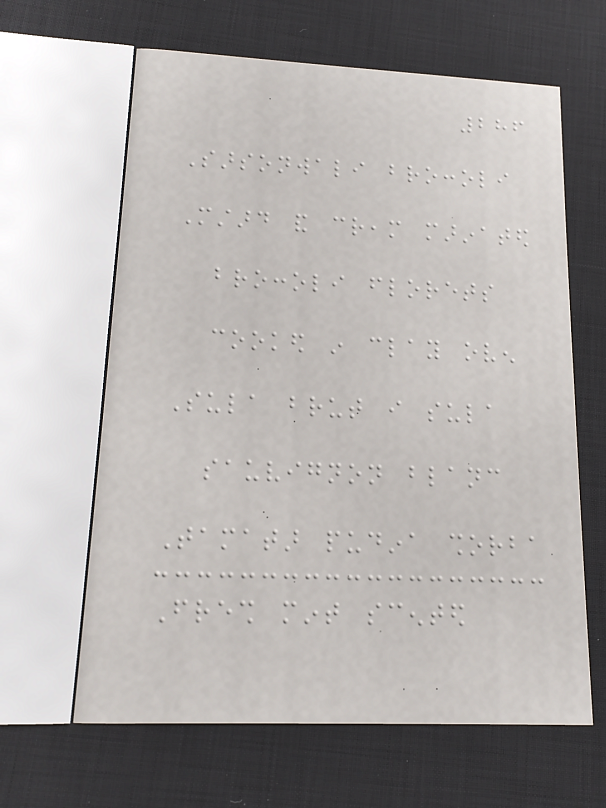286
Sarsonwali broccoli
Mustard and cream marinated
broccoli florets
cooked in clay oven
Sula brut i sula
sauvignon blanc
Tamatar pudina shorba
Fresh mint scented
